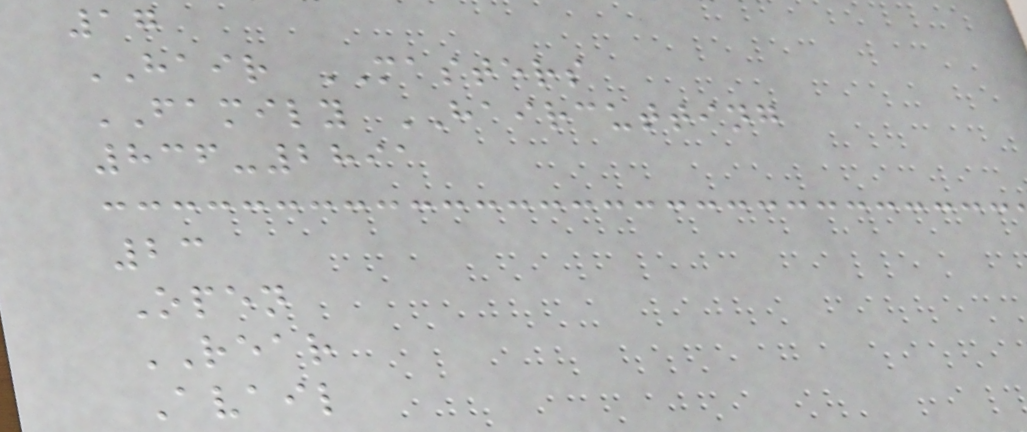17
HAIR MASTERS
FAMILY HAIRCUTTING
836-2891
23
Open
REAR
Avail
